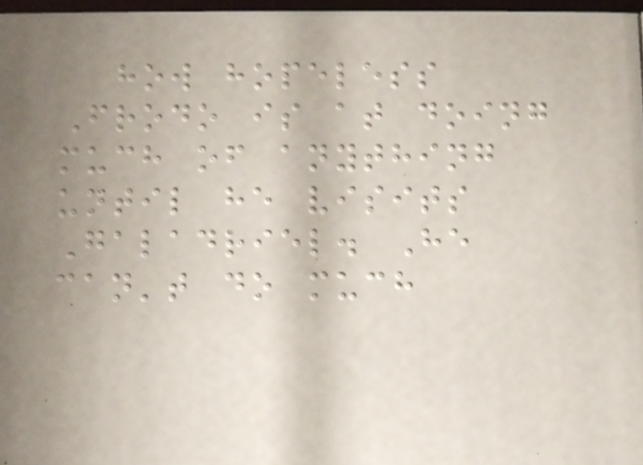how hopeless
Frodo is at doing
much of anything
until he visits
Galadriel. He
can't do much
